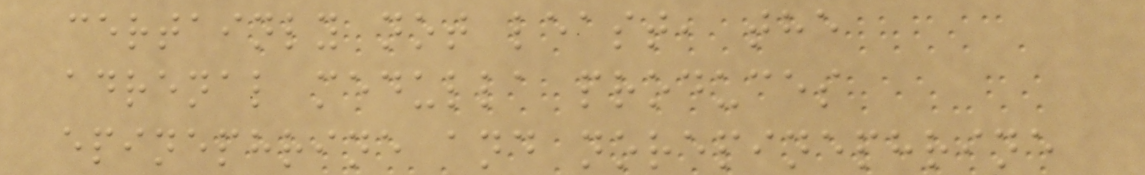certainly not least, the
adrenal medulla produces
epinephrine and norepinephrine
